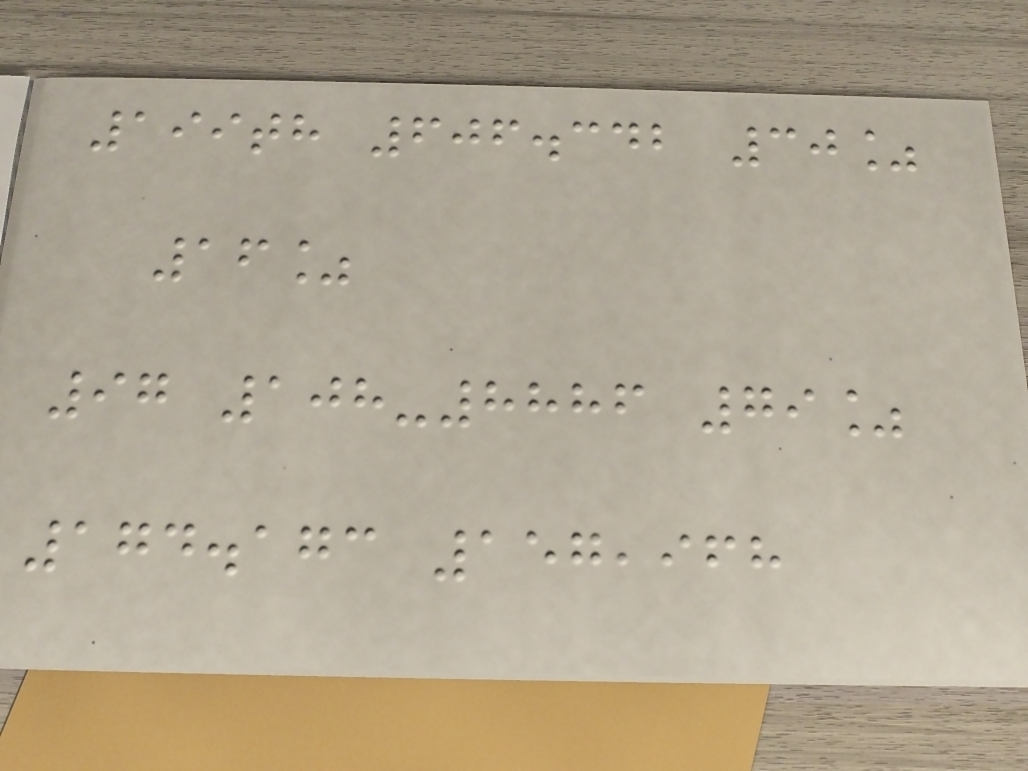199th 606.342 30%
16%
97 108-8886 79%
174.173 157,968
